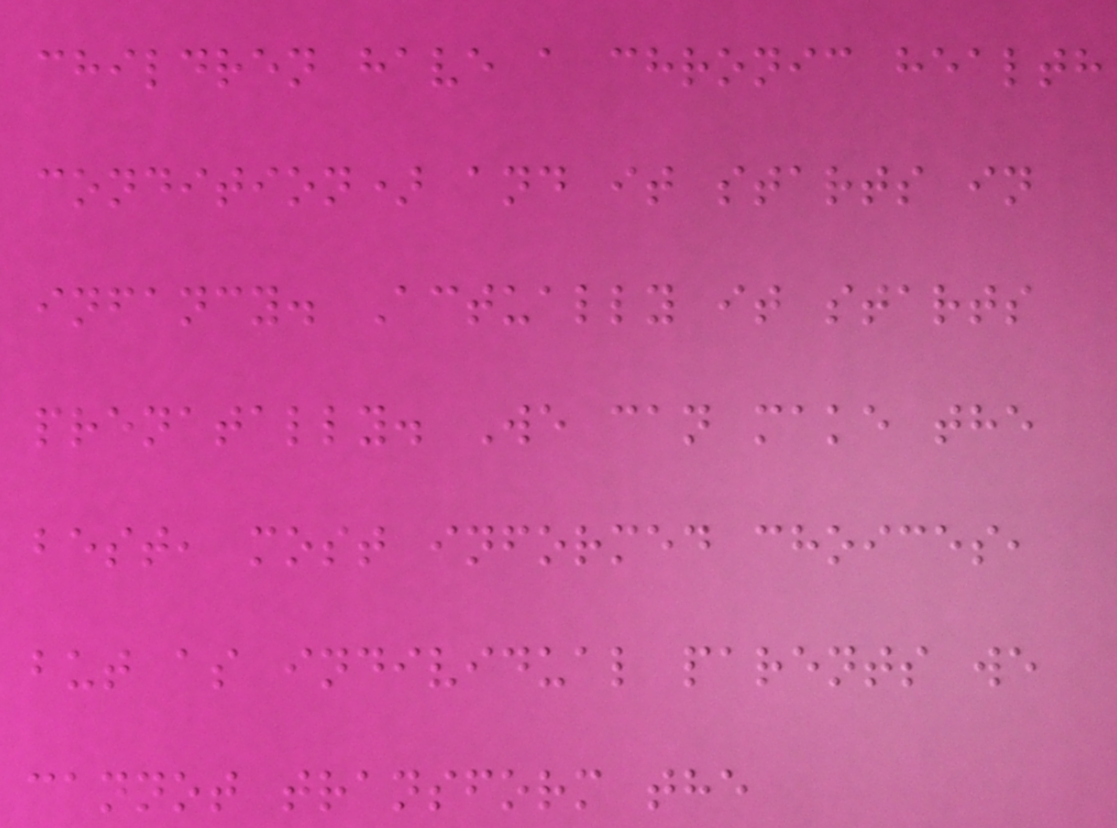children have a chronic health
condition) and it starts in
infancy. Actually it starts
prenatally. We can make the
best, most informed choices,
but as individual parents we
cannot transform the
